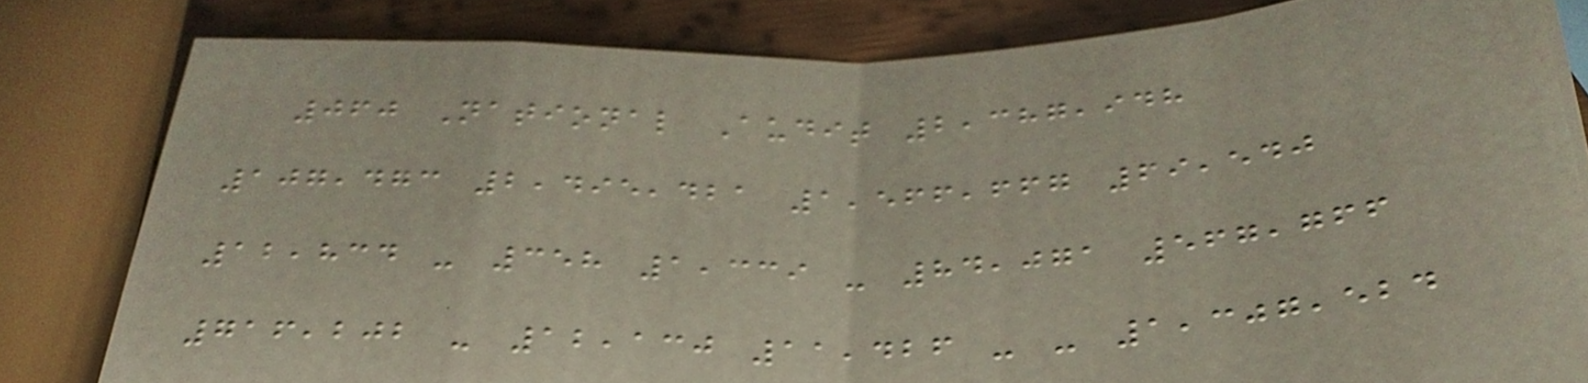060 National Audit 2,387,948
107,473 2,495,421 1,566,667 69,540
12,834 - 358 1,339 - 84,071 567,766
716,202 - 12,130 11,426 - - 1,307,524
